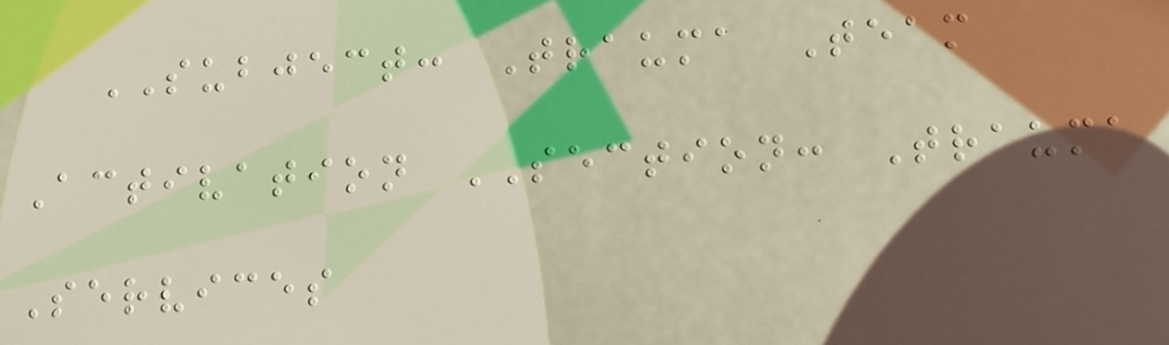SUBJECT: Trauma Team
Activation SECTION: Trauma
Services
